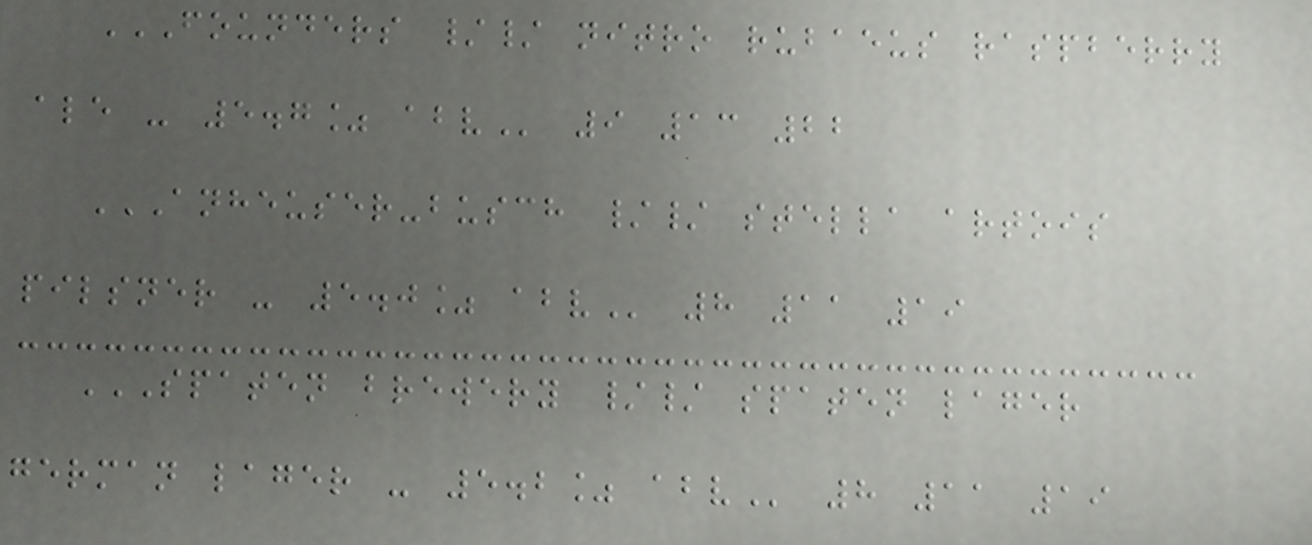FOUNDERS // NITRO RUBAEUS RASPBERRY
ALE - 5.7% ABV 9 13 22
ANHEUSER-BUSCH // STELLA ARTOIS
PILSNER - 5.0% ABV 8 11 19
SPATEN BREWERY // SPATEN LAGER
GERMAN LAGER - 5.2% ABV 8 11 19
